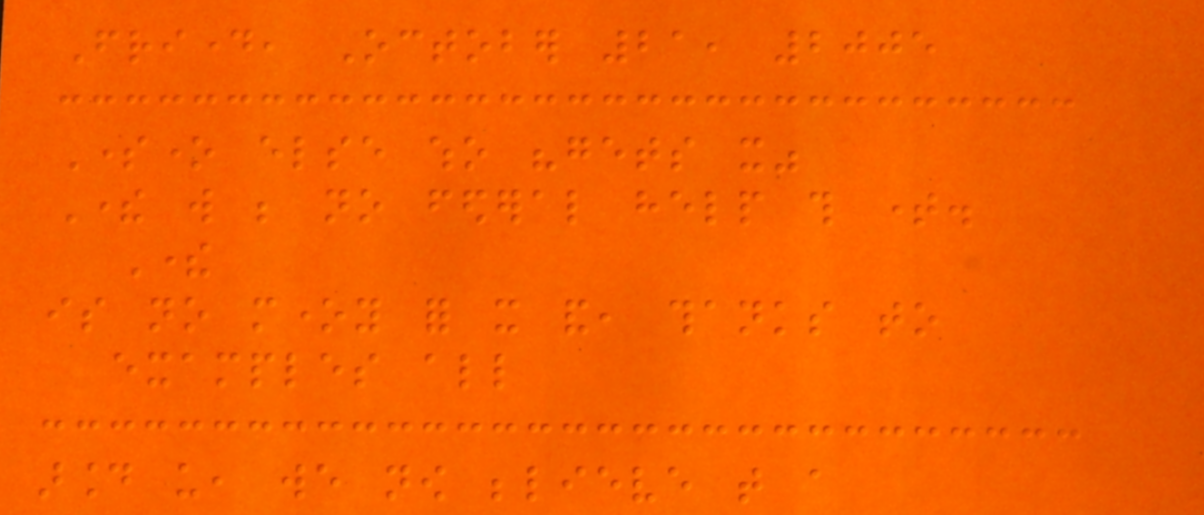Friday, October 21, 2005
Someone else who "gets it"
There will be no federal help this time.
There
is no money for it and, thanks to
examples all
around us, we now believe that a
